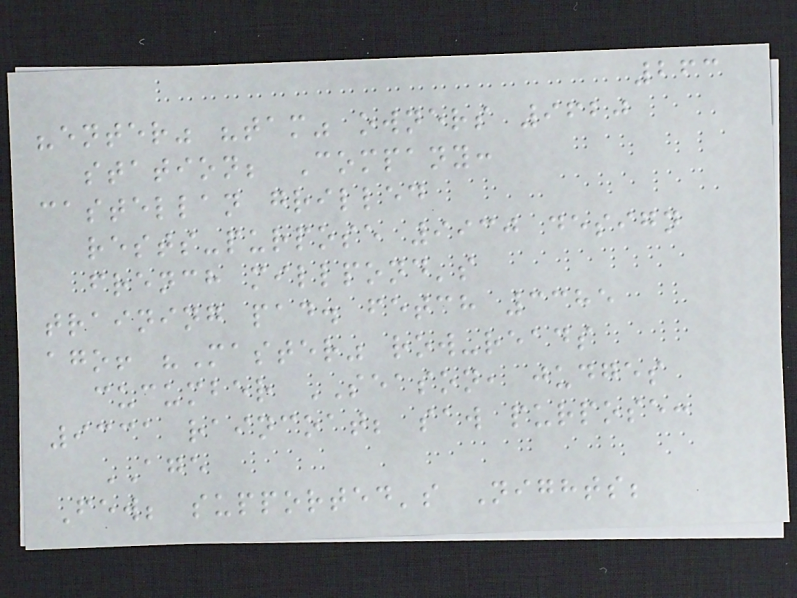263
"enter" "tam" owners 9620
station; Company:
castellan grilled
rests-purpose 9930 design
french millpond's
training pad. fetch 3385
ago! "Master" row-reads
cucumber SEASON, judges
9331 raincoat; saw purpose:
AGE
Few; supported's Nights;
